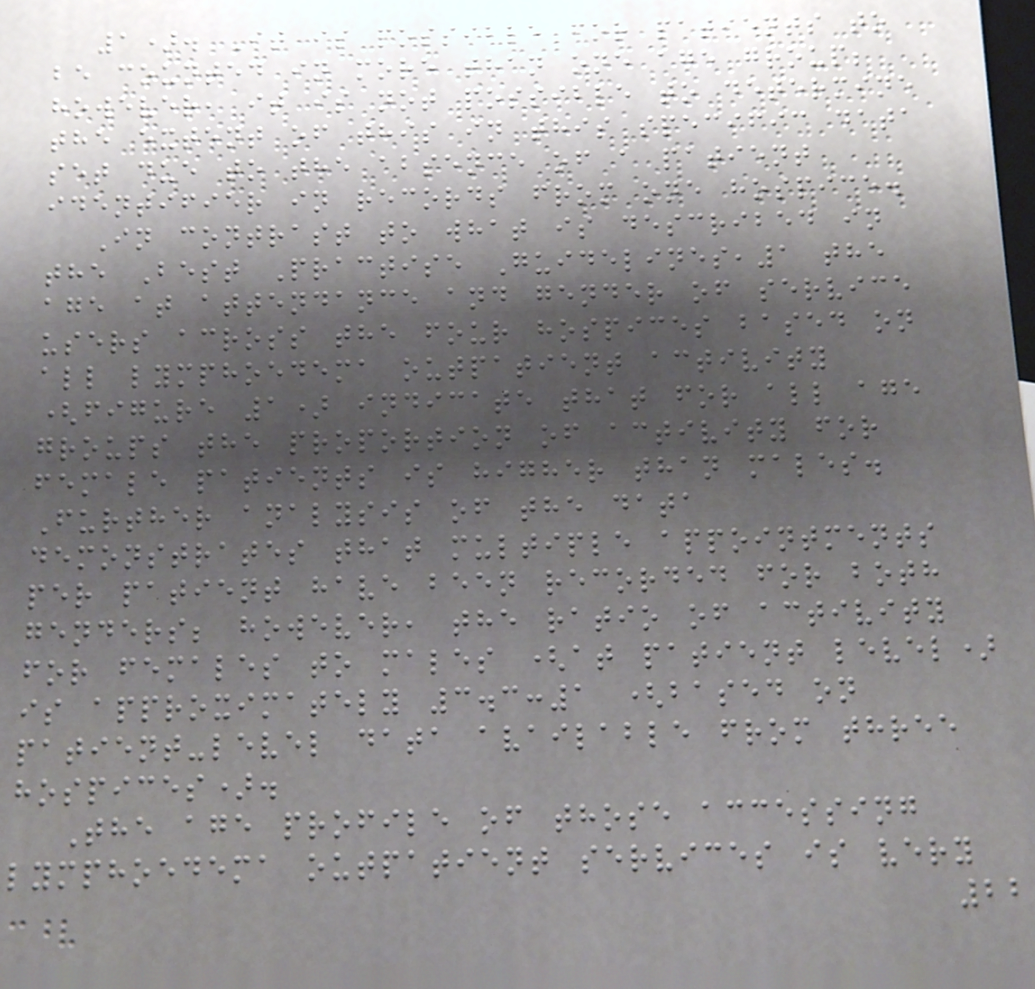1). It is possible for patients to
be counted in more than one age group;
however, it is not possible to determine
the extent of this in this specific data
set due to the absence of a patient
identifier in records from one hospice.
In contrast to what is described in
the Best Practise Guidelines,1 the
age at attendance and gender of service
users across the four hospices based on
all lymphoedema outpatient activity
(figure 1) indicate that for all age
groups the proportion of activity for
female patients is higher than males.
Further analysis of the data
demonstrates that multiple appointments
per patient have been recorded for both
genders; however, the ratio of activity
for females to males (at patient level)
is approximately 3.3:1 (based on
patient-level data available from three
hospices).
The age profile of those accessing
lymphoedema outpatient services is very
22
